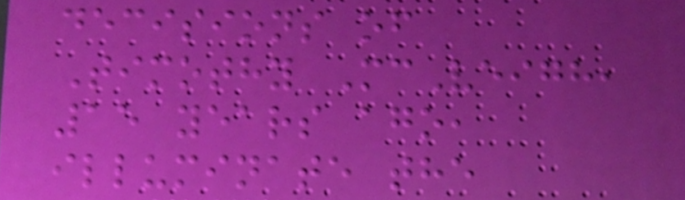decisions of
Timothy McVeigh,
15 years ago,
illuminate the
